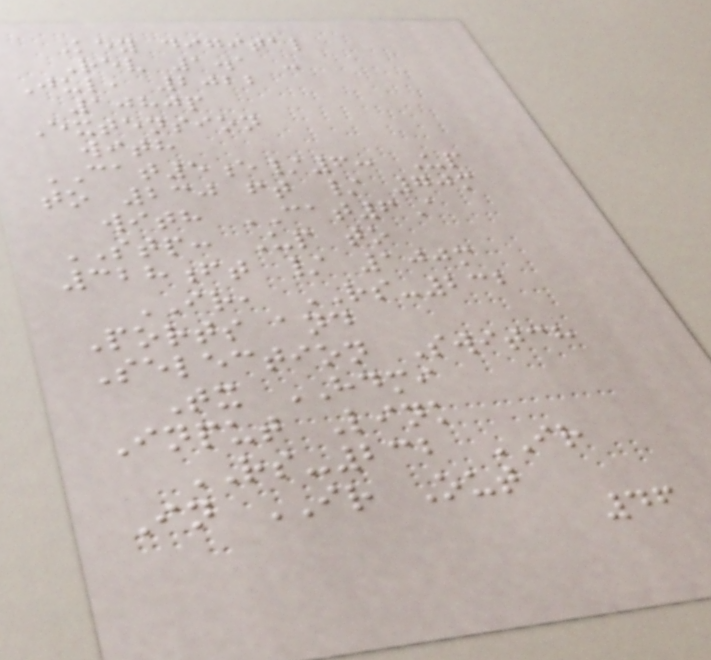Key digital
Rev 1.1 -
Jul, 2022
1080p
Extension
with
CAT5e/6: Up
to 230 ft / 70m
with CAT6A
STP: Up to
328ft / 100m
IR, RS-232
Ports and
Selection Switch
Tx HDMI
Input Link
RS-232 IR
In IR Out
46
